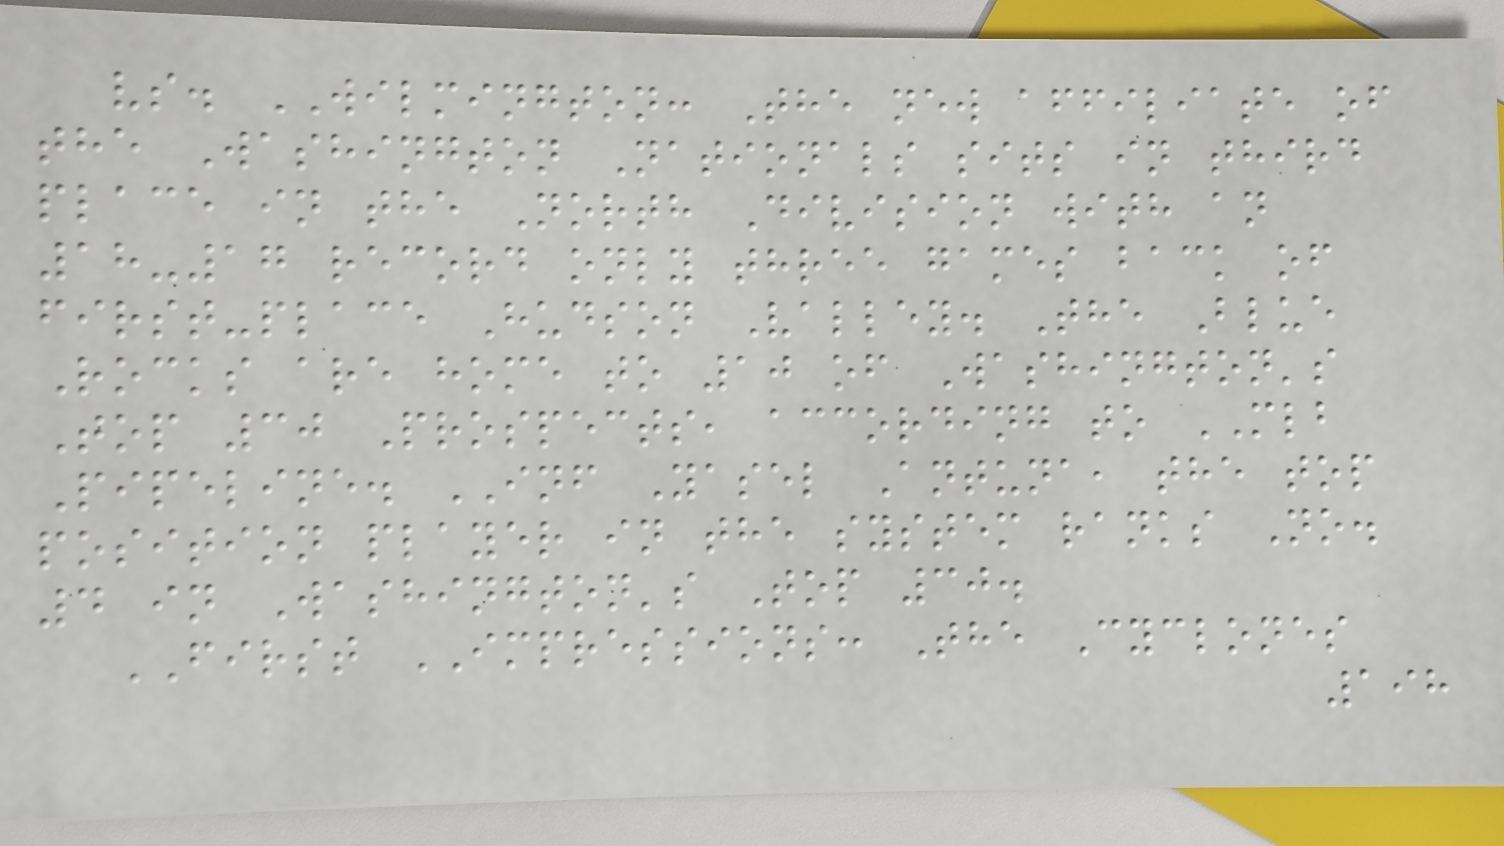vs. WILMINGTON: The new affiliate of
the Washington Nationals sits in third
place in the North Division with an
18-17 record only three games back of
first-place Hudson Valley. The Blue
Rocks are home to 10 of Washington's
Top 30 Prospects, according to MLB
Pipeline. INF Yasel Antuna, the top
position player in the system ranks No.
4 in Washington's Top 30.
FIRST IMPRESSIONS: The Cyclones
198
